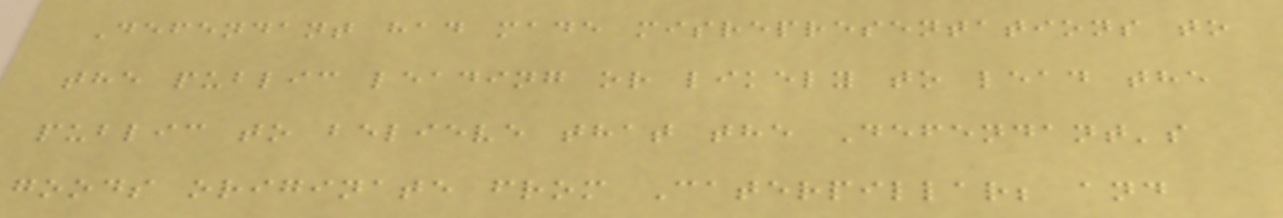Defendant had made misrepresentations to
the public leading or likely to lead the
public to believe that the Defendant's
goods originate from Caterpillar; and
